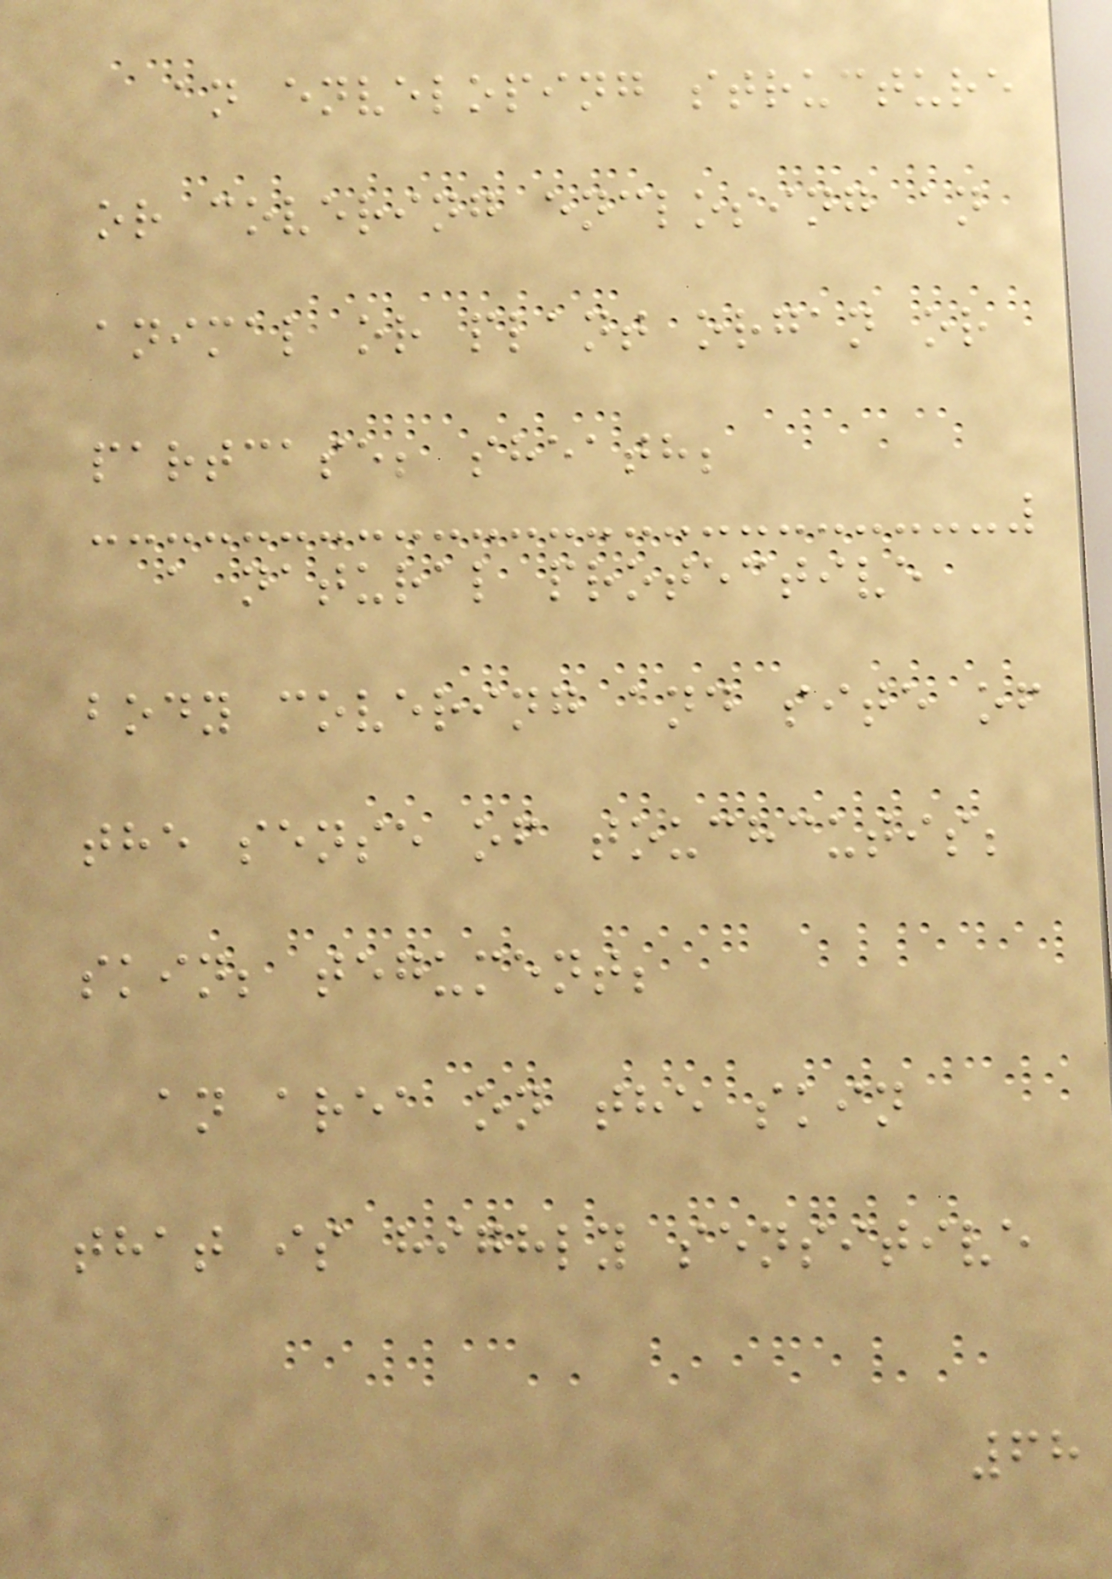an enveloping structure
or covering enclosing an
animal or plant organ or
partcase; sheath;
a natural protective
body covering and site of
the sense of touchcutis;
skin; tegument;
an area on the skin
that is highly sensitive
68
